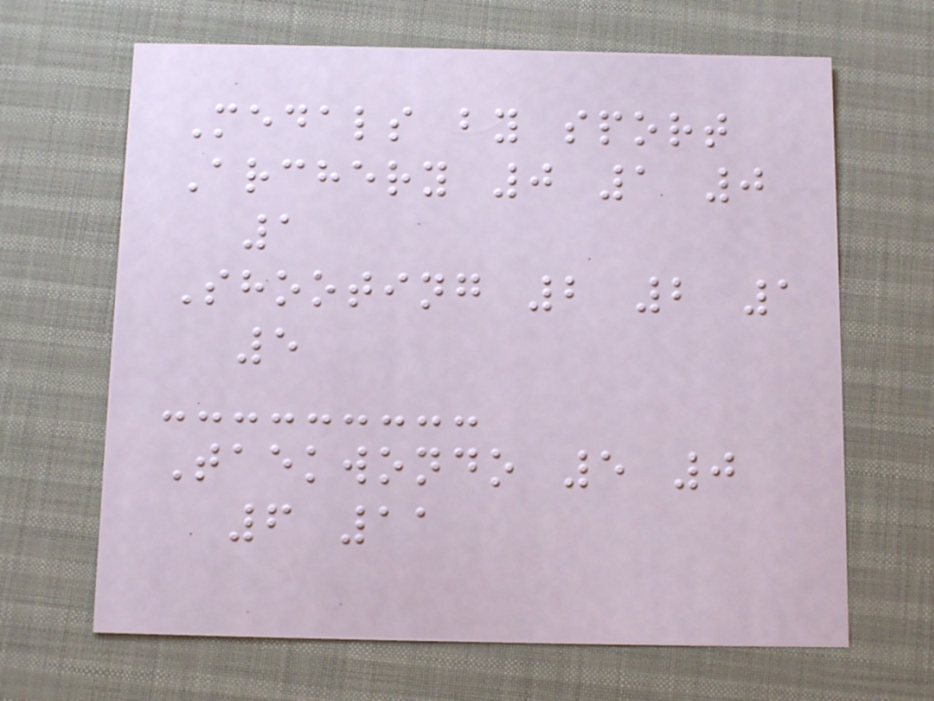Medals by sport
Archery 0 1 0
1
Shooting 2 2 1
5
Taekwondo 5 0
6 11
